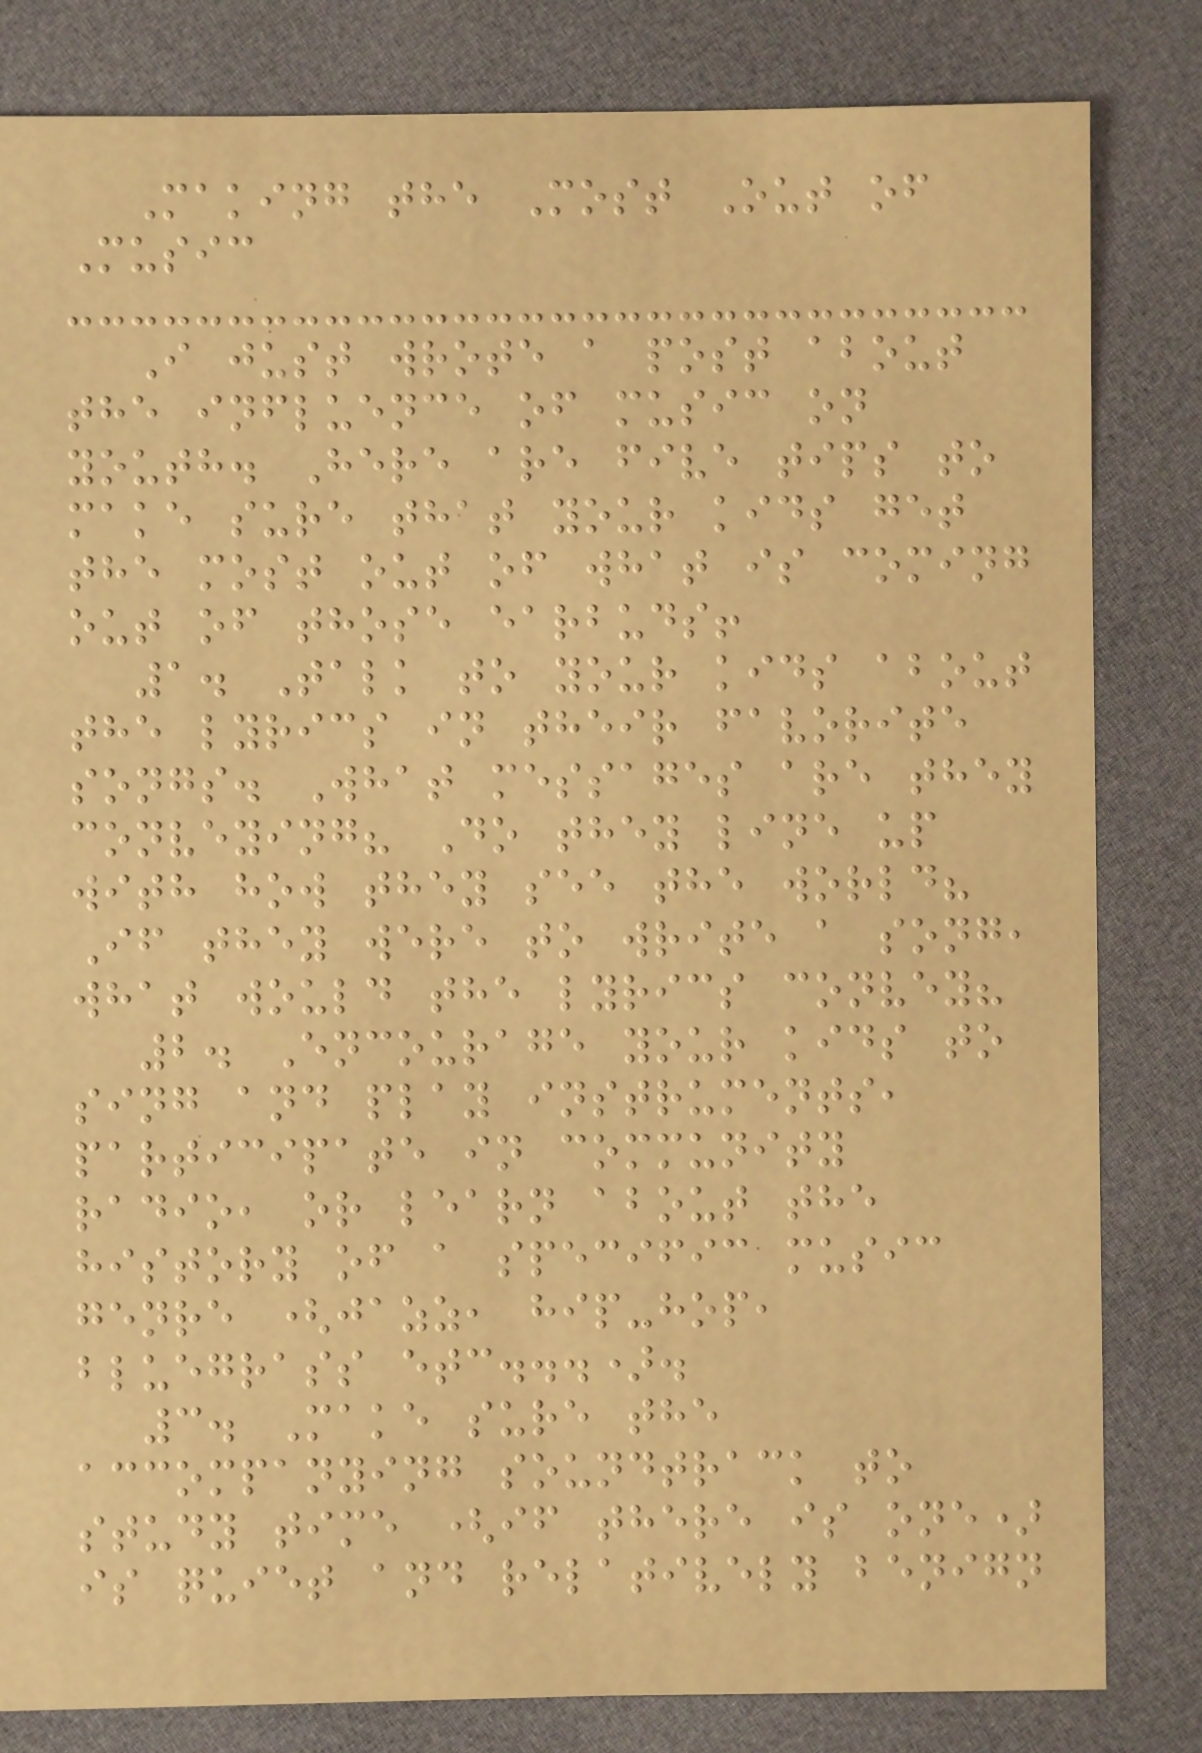Making the Most Out of
Music
I just wrote a post about
the influence of music on
youth. Here are five tips to
make sure that your kids get
the most out of what is coming
out of those earbuds!
1. Talk to your kids about
the lyrics in their favorite
songs. What messages are they
conveying? Do they line up
with how they see the world?
If they were to write a song,
what would the lyrics convey?
2. Encourage your kids to
sing and play instruments,
participate in community
radio, or learn about the
history of a specific music
genre (jazz, hip-hop,
bluegrass etc...).
3. Make sure the
accompanying soundtrack to
study time (if there is one)
is quiet and relatively benign
